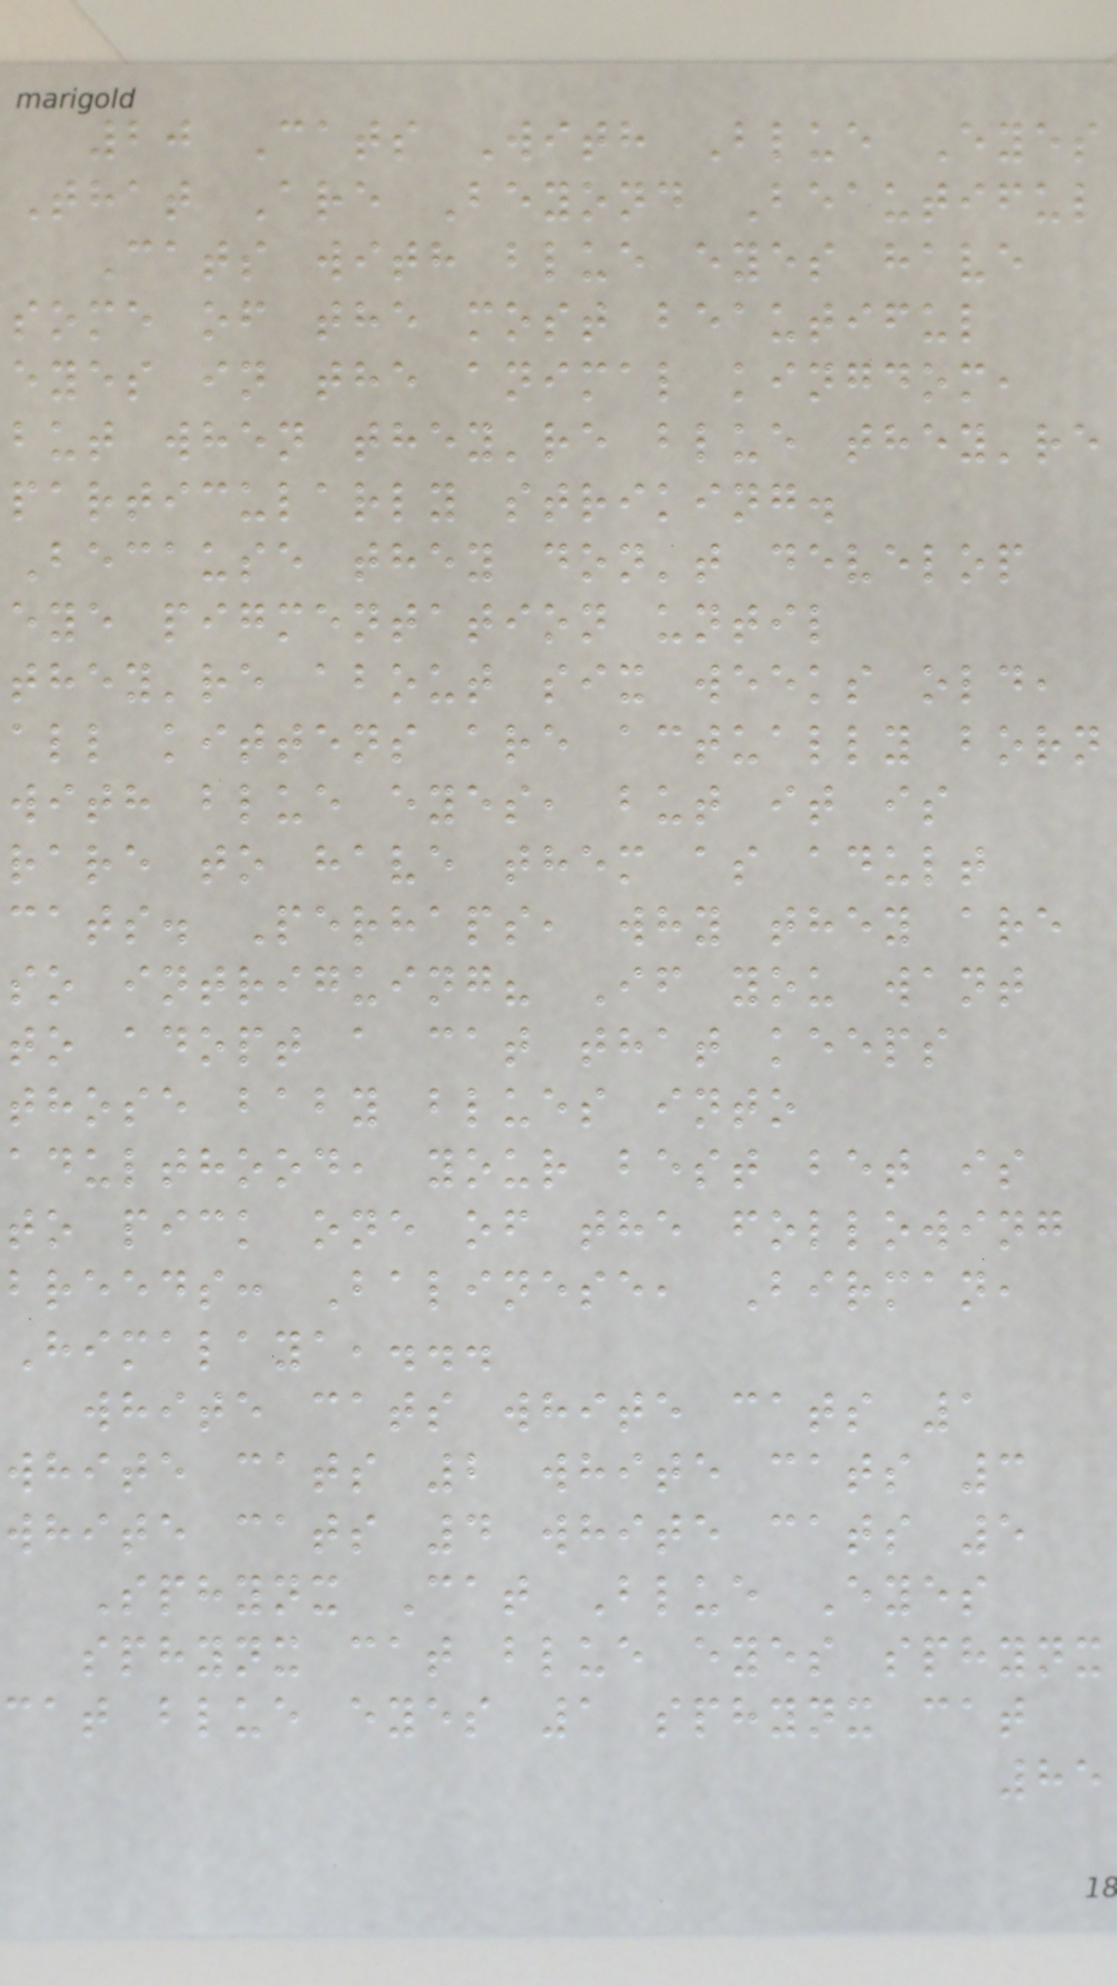20 Cats With Blue Eyes
That Are Beyond Beautiful
Cats with blue eyes have
some of the most beautiful
eyes in the animal kingdom,
but when they're blue they're
particularly striking.
Because they don't develop
eye pigmentation until
they're about six weeks old,
all kittens are actually born
with blue eyes, but it is
rare to have them as adult
cats. Perhaps, why they are
so intriguing? If you want
to adopt a cat that keeps
those baby blues into
adulthood, your best bet is
to pick one of the following
breeds: Balinese, Birman,
Himalaya,...
white cats white cats 1
white cats 2 white cats 3
white cats 4 white cats 5
Sphynx Cat Blue Eyes
sphynx cat blue eyes sphynx
cat blue eyes 1 sphynx cat
85
